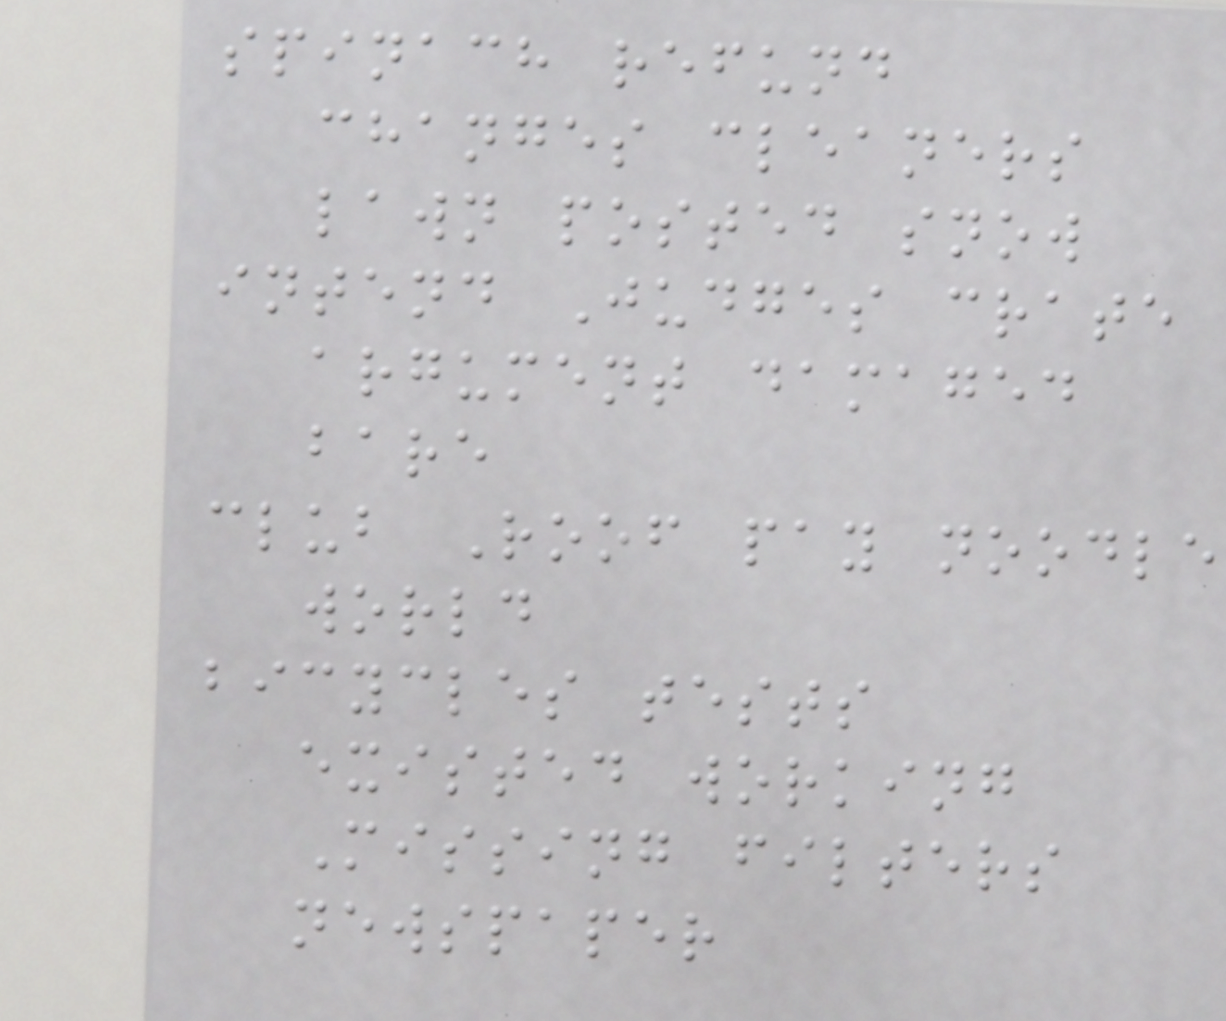spinach refund
changes cleaners
lawn posted snow
intend Judges crate
argument damaged
bare
club Roof pay noodle
world
bicycles tests
existed working
Missing filters
newspaper
